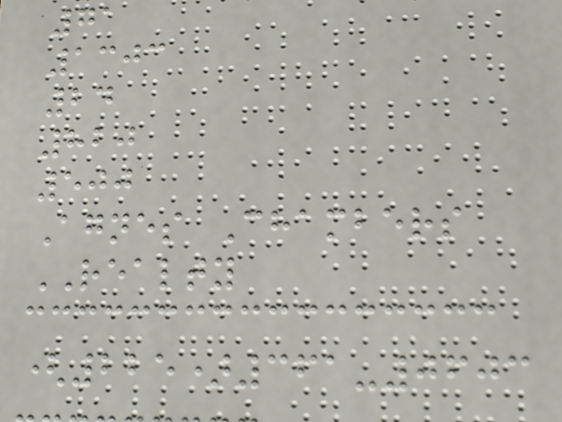71
1303
24
820
500
Agnes Chambers
REALTY
(225)361-0603
